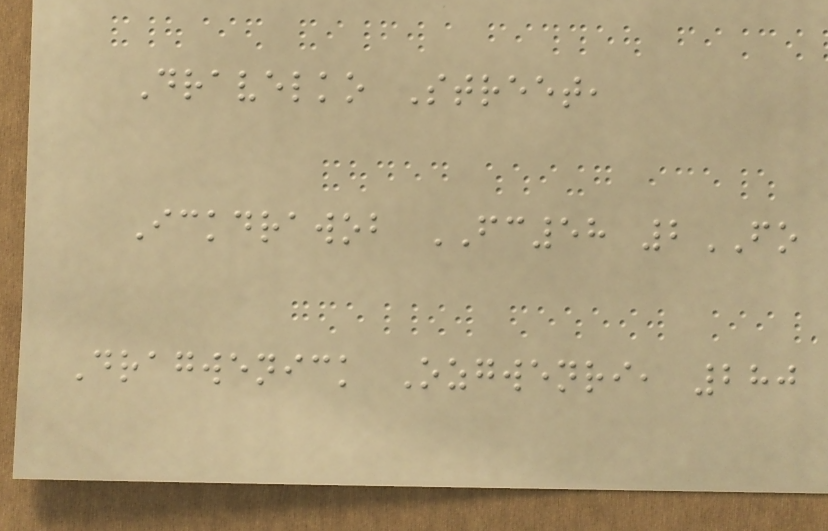Dravelko Street,
Ickdrawob FC58 2FO
Dragwenick Ozgwenri, 280
